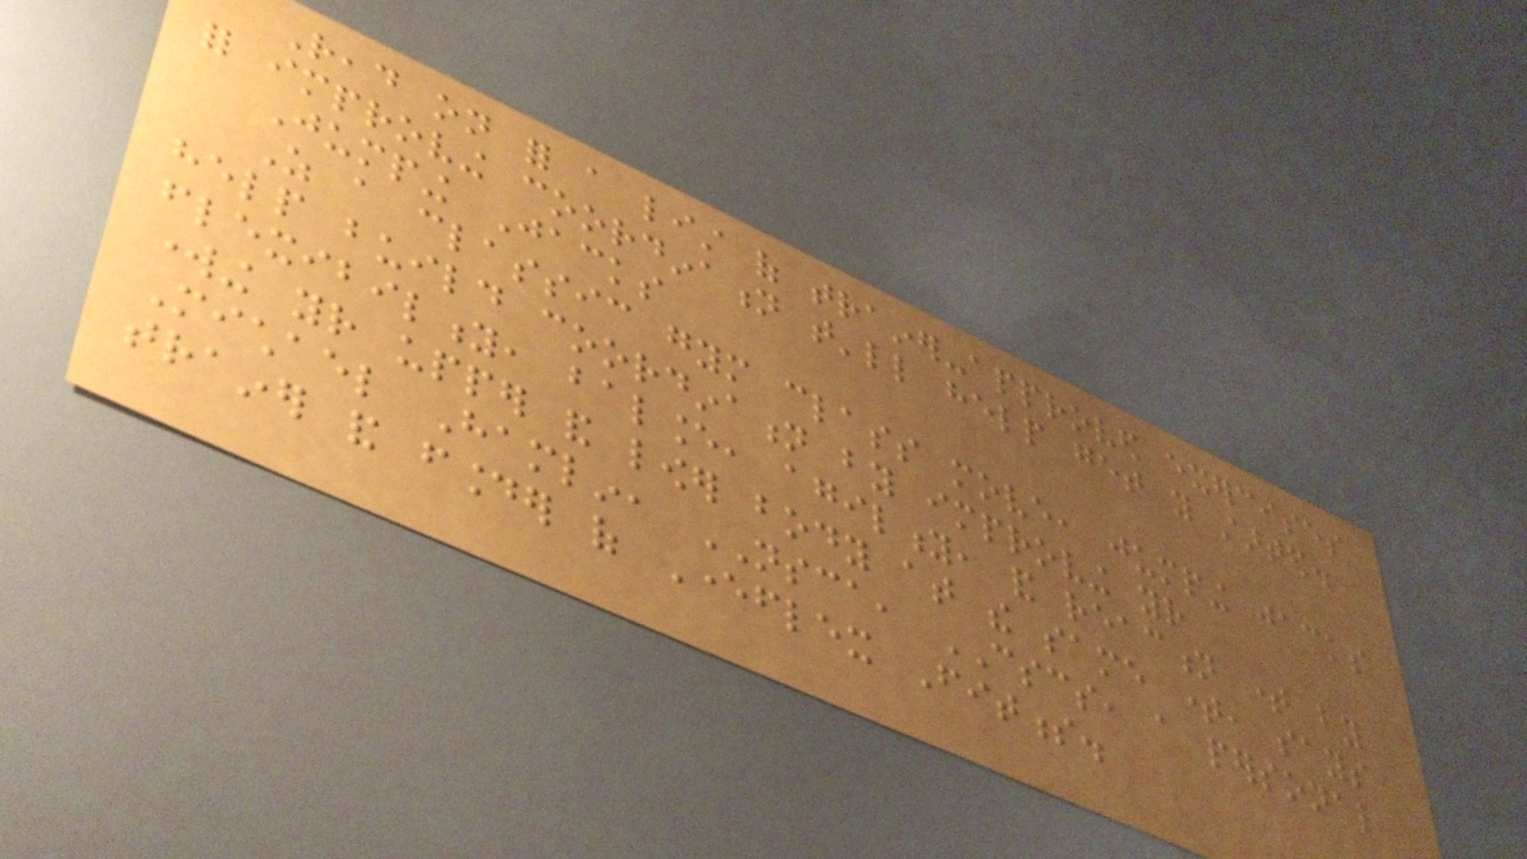Read on for a list of trainer-approved exercises
for improving coordination that'll help get you started.
Jumping Jacks
As a classic gym class move, jumping jacks
help build coordination by improving your
flexibility, balance, agility, and reaction time by
working your upper and lower body at the same time, says
Michael Hamlin, NSCA, CSCS, a personal
trainer and founder of Everflex Fitness.
